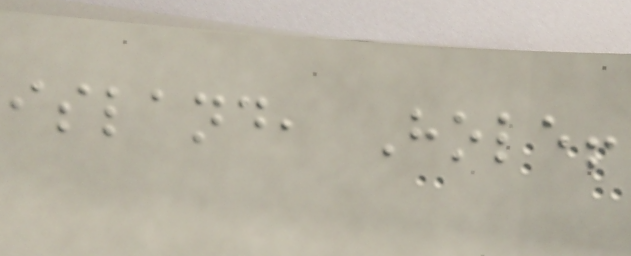island, Hole!
